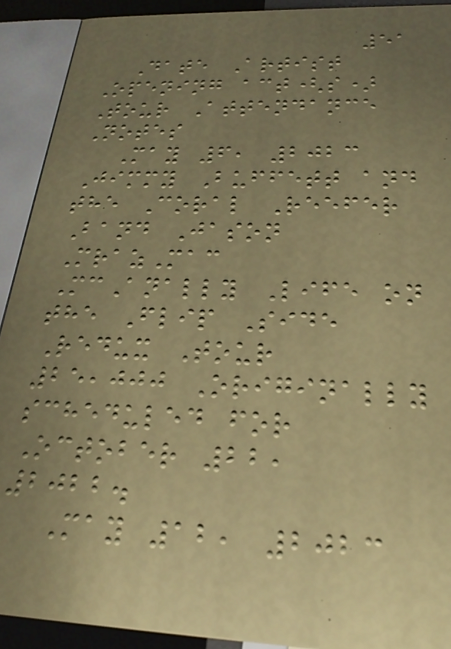51
Date Artist
Opening act(s)
Tour Attendance
Notes
May 6, 2023
Jimmy Buffett and
the Coral Reefer
Band Jason
MrazMac
McAnally Life on
the Flip Side
Redux Tour
25,000 Originally
scheduled for
October 22,
2022.
May 12, 2023
